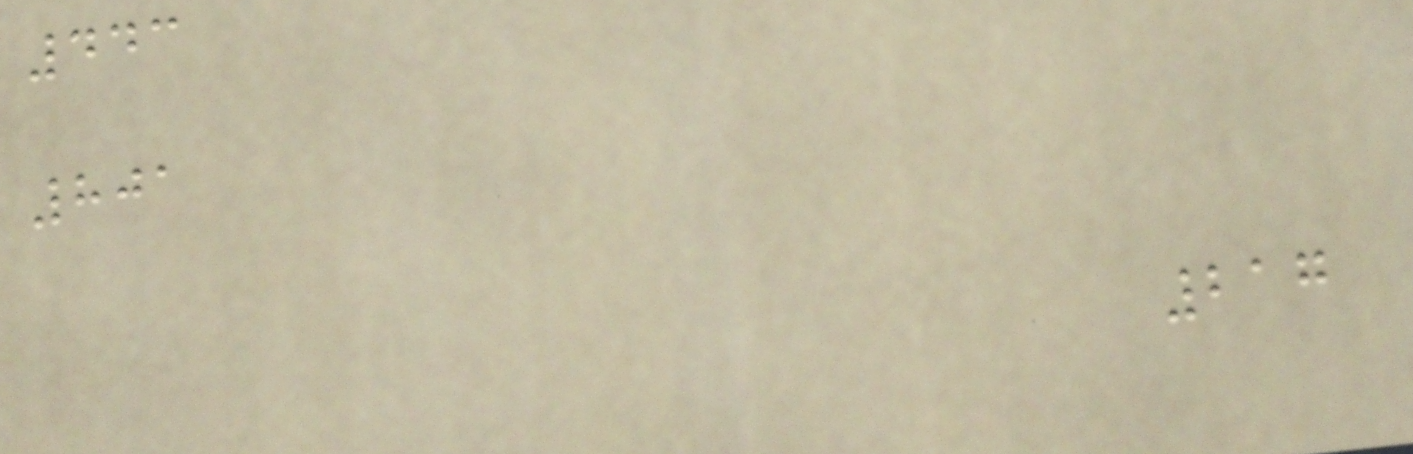443
801
217
